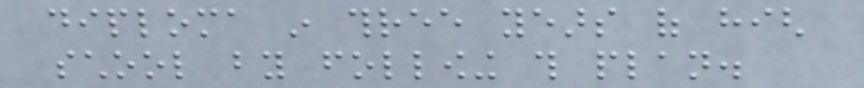diploma in three years of high
school by following this plan.
